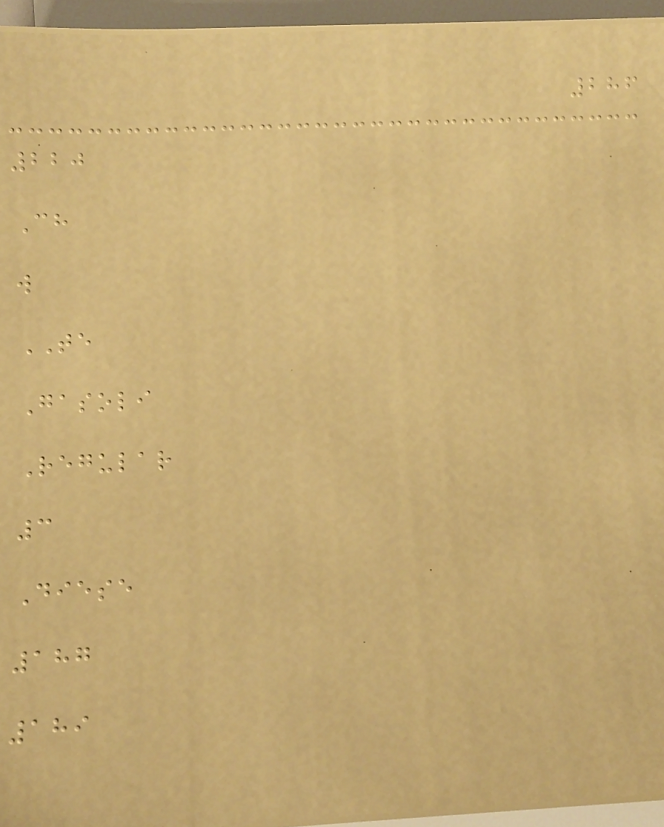286
220
Ch
w
TE
Gasoli
Regular
3
Diese
187
189
